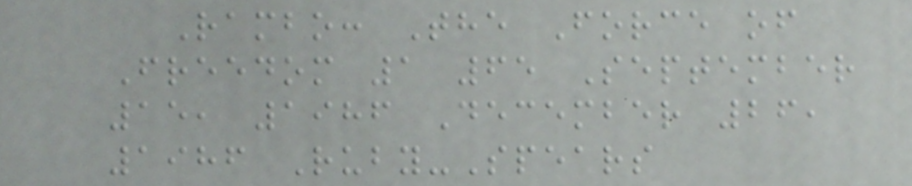Rambo: The Force of
Freedom 1 65 September
15, 1986 December 26,
1986 Ruby-Spears
